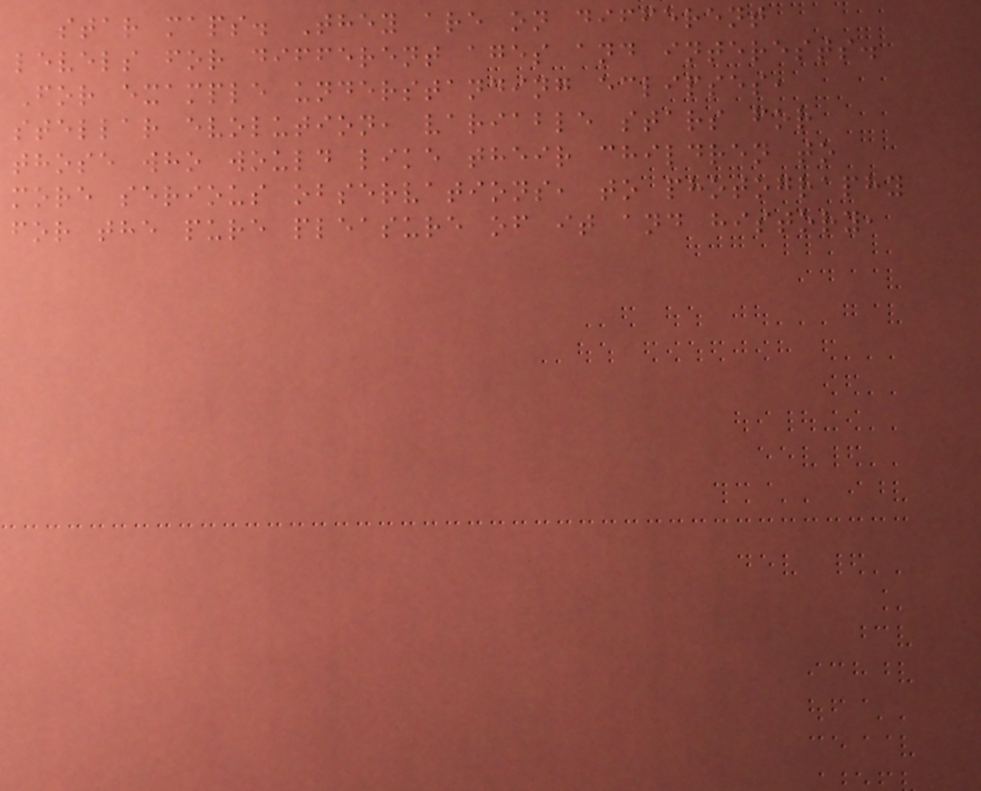star maps. They are on different
levels for different ages and interests.
For example understanding eclipses,
stellar evolution, variable stars for
those who would like their children to
more serious observations, to photography
for the pure pleasure of it and history,
